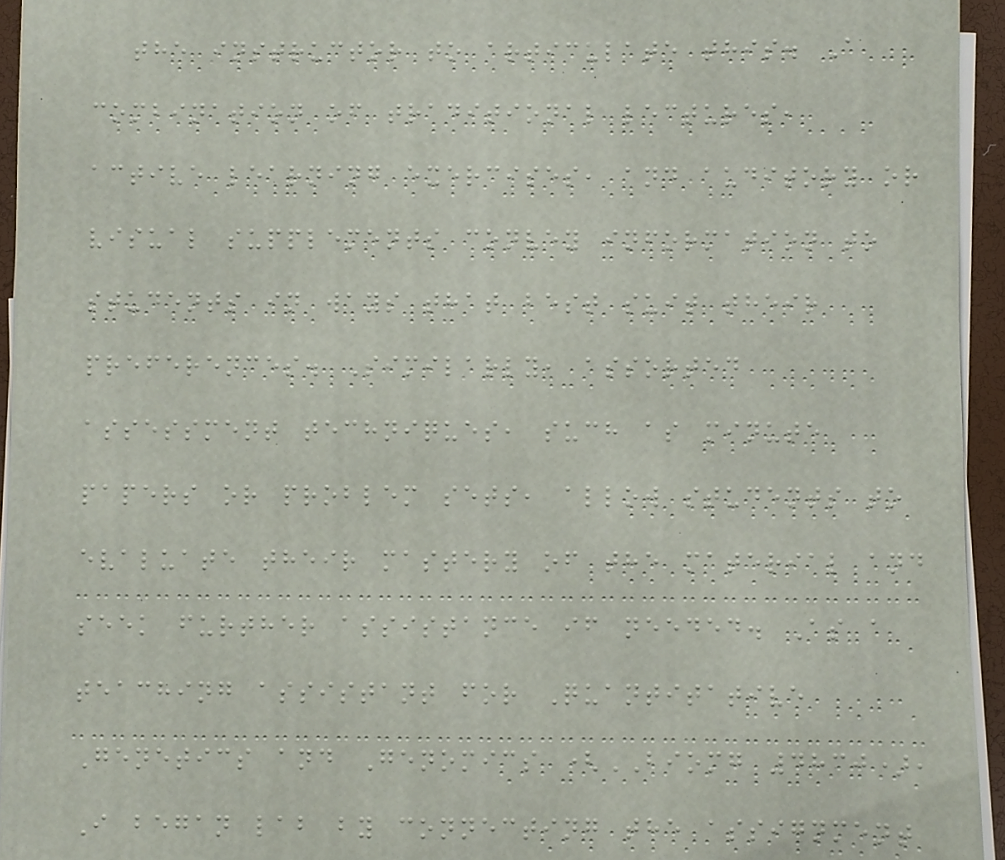the instructor to articulate this. A
combination of traditional lectures,
active learning exercises, and auditory or
visual supplements convey information to
students in ways that best suit their
preferences. Similarly, assorted
assessment techniques, such as minute
papers or problem sets, allow students to
evaluate their mastery of the material and
seek further assistance if needed. As a
teaching assistant for Quantitative
Genetics and Genomics (BIOMG 4830),
I began lab by connecting the assignment
